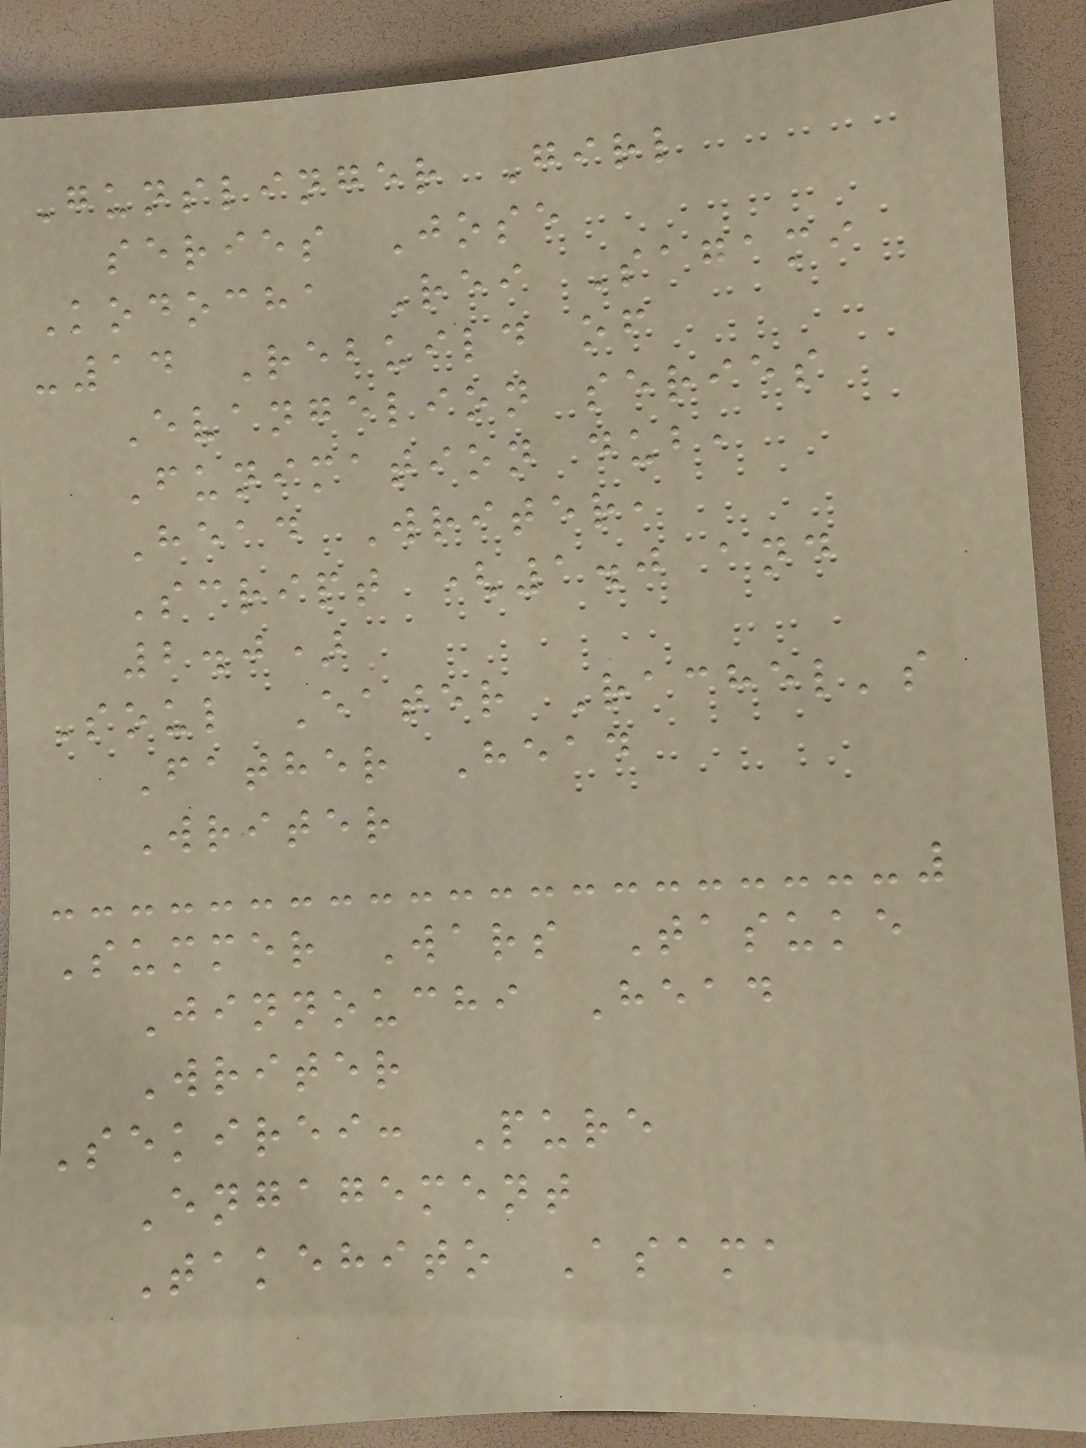Gunslinger Girl
series Jose
Kodocha Rei Sagami
-14 Rebuild of
Evangelion series
Funimation dub,
Head Writer,
Script (1.0 and
2.0)
Soul Eater Rachel's
Father Head
Writer
Summer Wars Tasuke
Jinnouchi Head
Writer
Sekirei: Pure
Engagement
Takehito Asama
